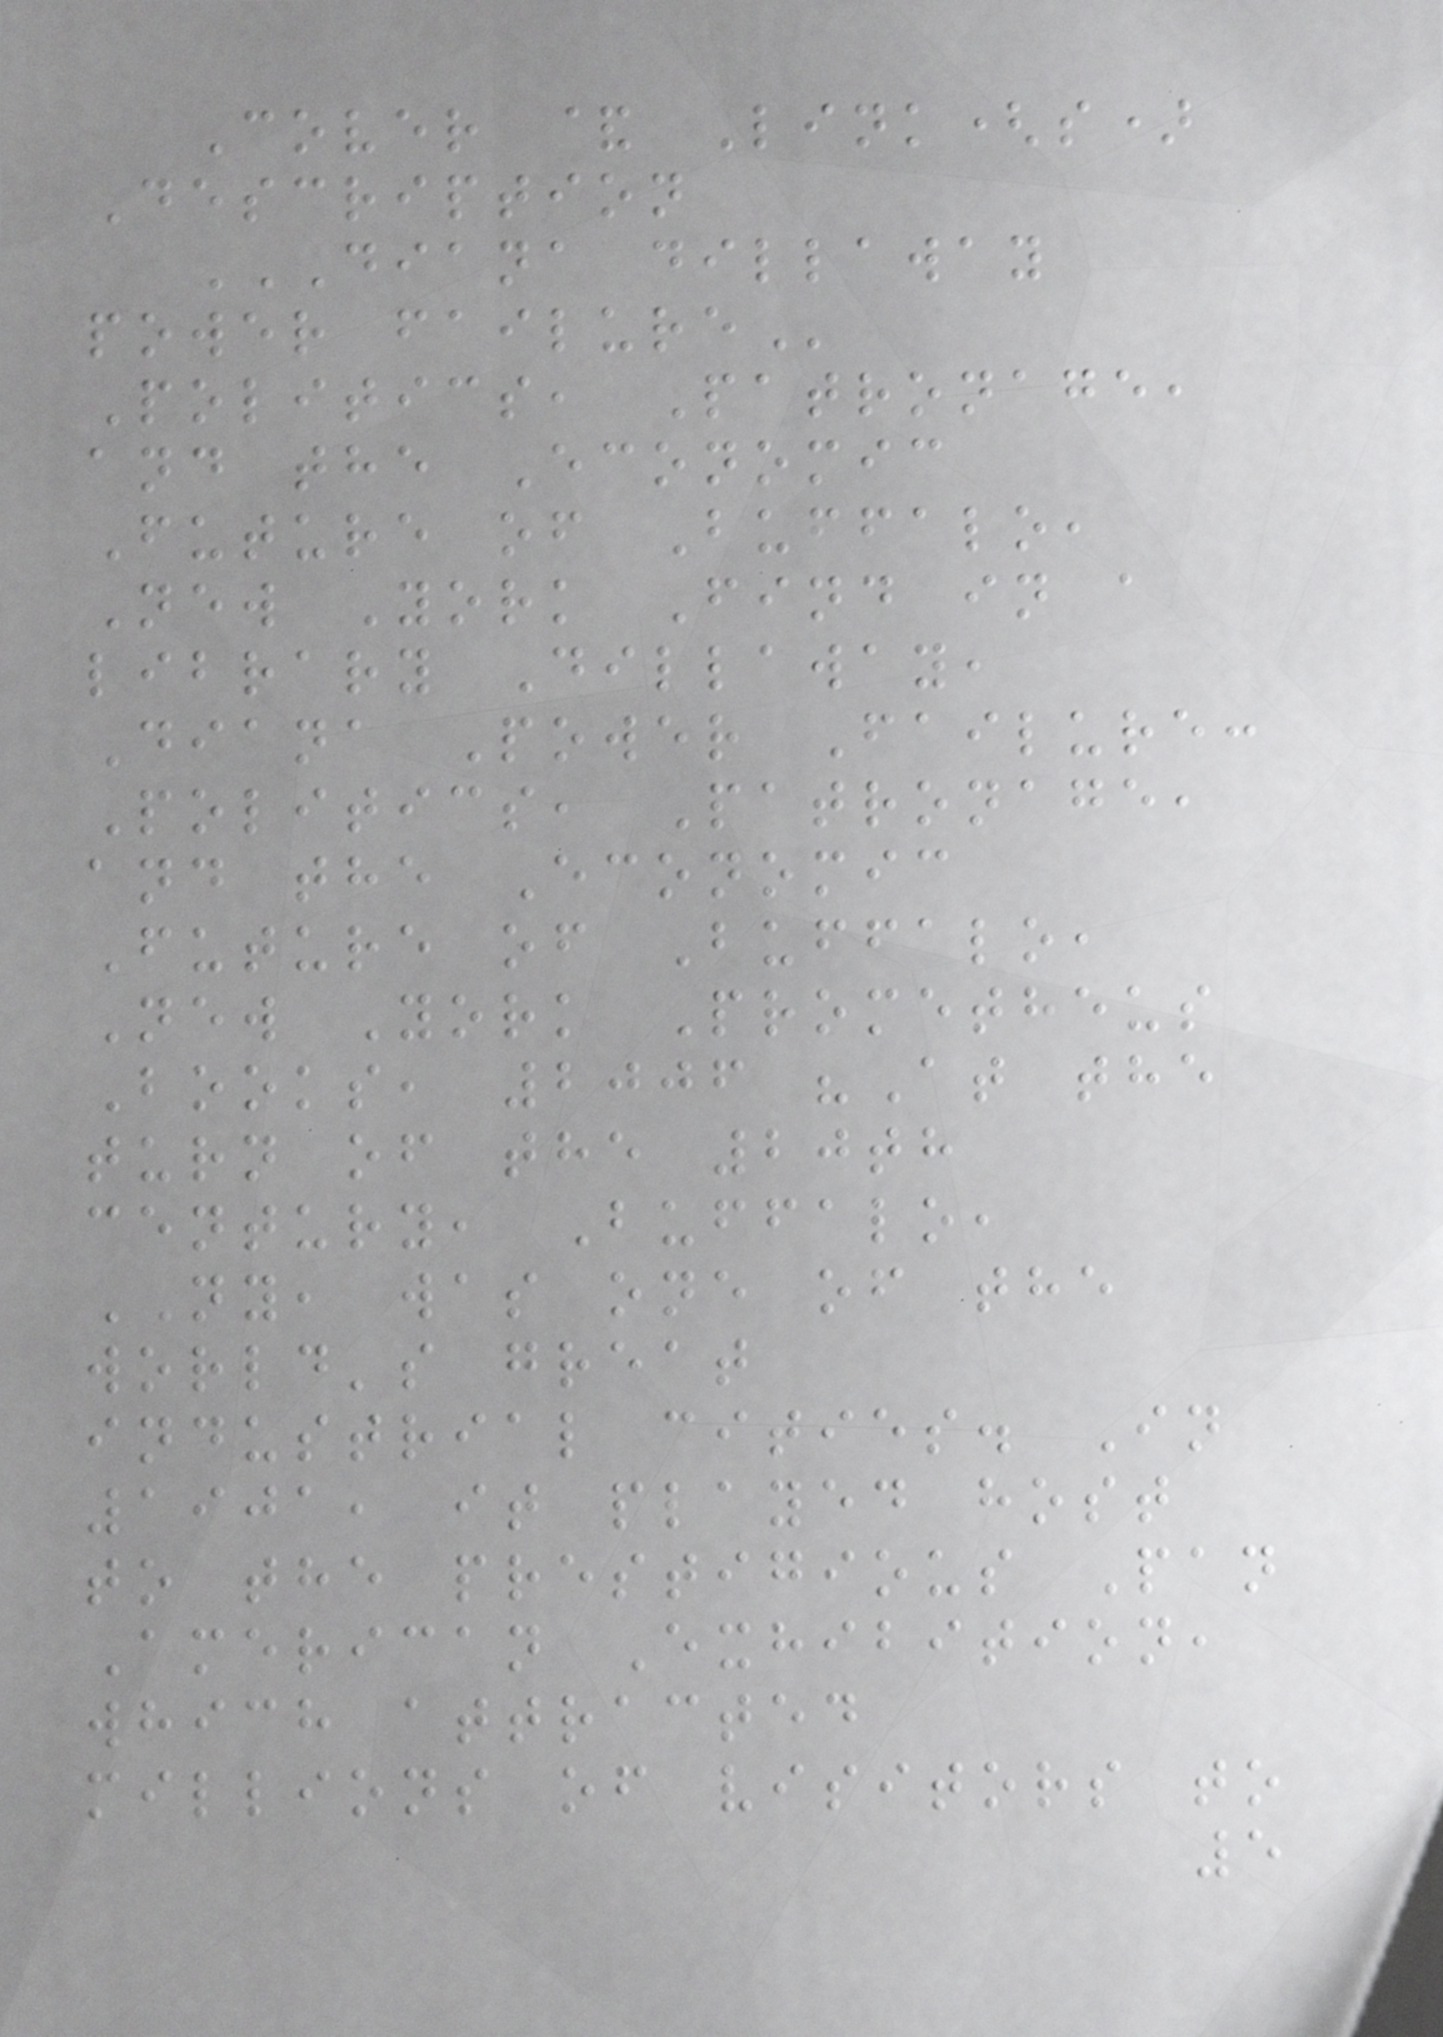Cover & Link(s)
Description
DIANA DILLAWAY
POWER FAILURE
Politics, Patronage,
and the Economic
Future of Buffalo,
New York Find in a
library Dillaway,
Diana Power Failure:
Politics, Patronage,
and the Economic
Future of Buffalo,
New York Prometheus
Books, 2006 "At the
turn of the 20th
century, Buffalo,
NY, was one of the
world's great
industrial cities. In
1901, it played host
to the prestigious Pan
American Exhibition,
which attracted
millions of visitors to
5
